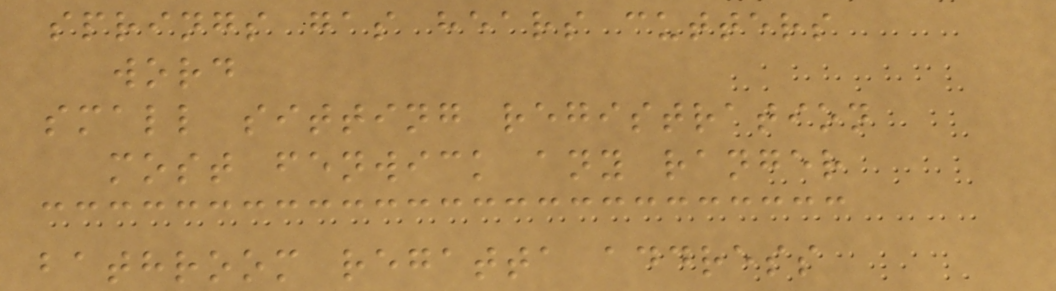springs gas hears cutters
word
small sitting registration
most fenwick any ranger
bathroom regatta address
